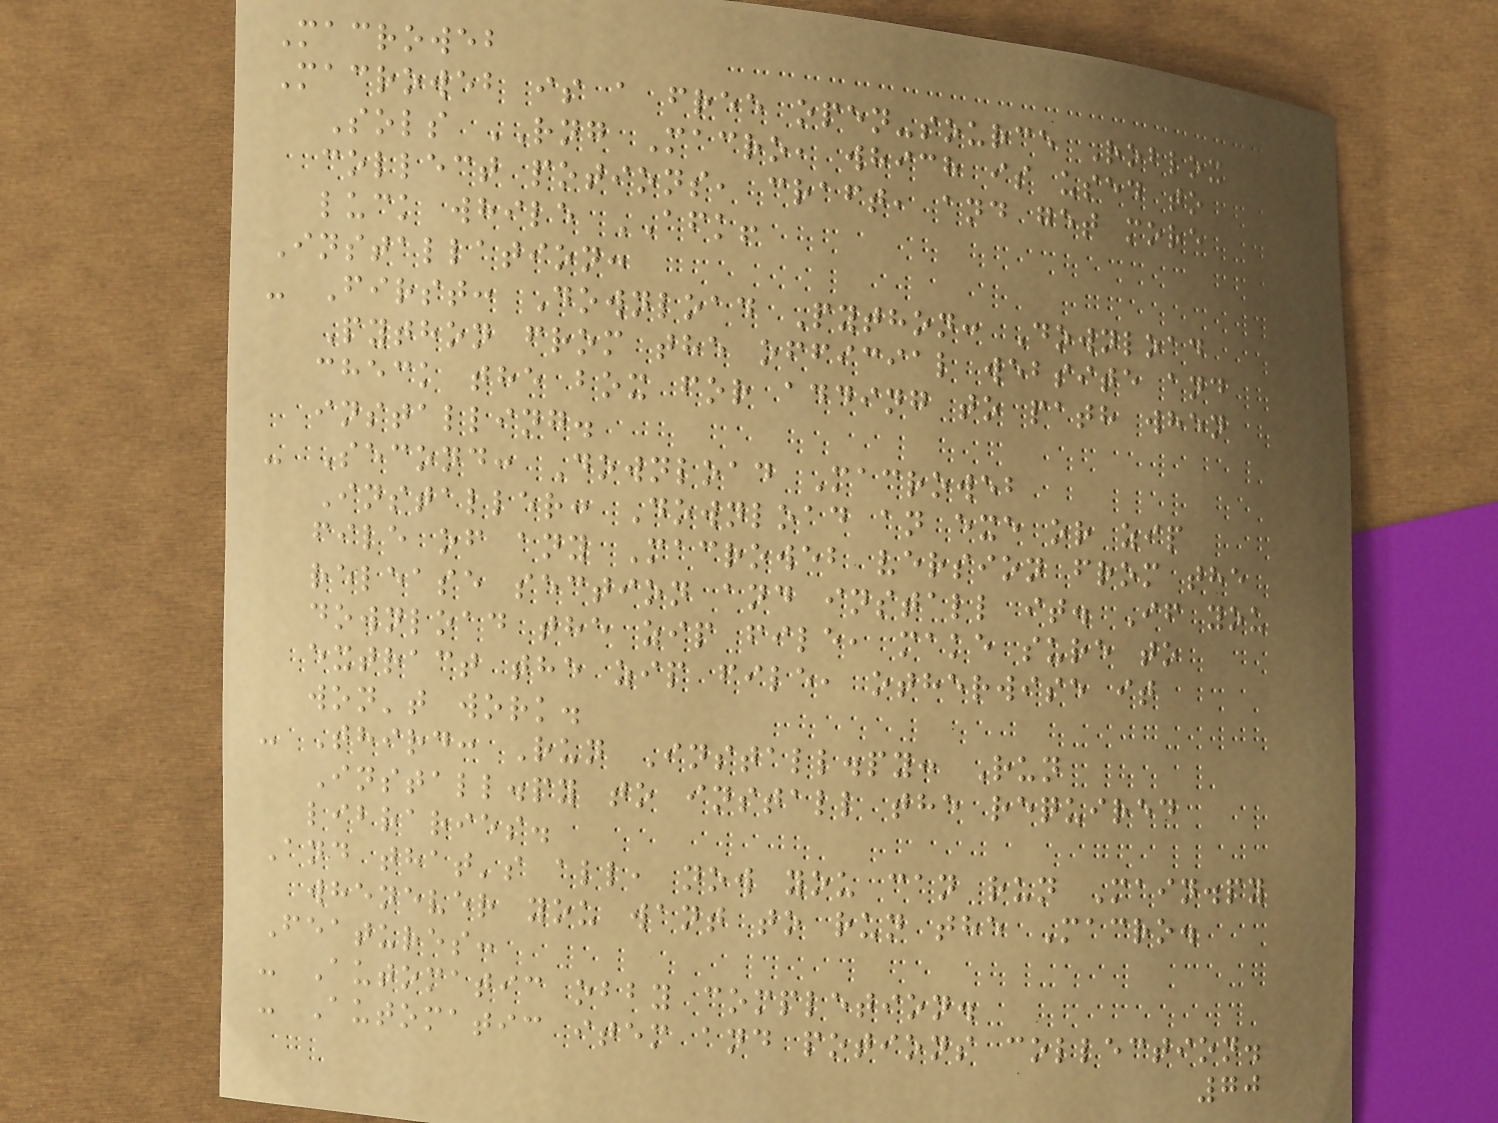Macroweb
Macroweb is a free open-source Roblox
Sols RNG Macro, which is used to
collect potions, craft, and get more
luck while AFK!
Installation:
- First: Download Python: Download
Python from the official website and
check the box for adding to path when
installing.
- Second: Download Macroweb
Installer: Download an exe or zip
file of any Macroweb version from the
release section and install it. If you
download the zip file, make sure to
extract the zip file, otherwise it
won't work.
- Third: Run Install.py: Run
Install.py to install the required
libraries.
And that's all, now you can run Main.py
whenever you want to run the Macro.
Features:
- Automatic obby completion.
- Automatic item and potions collection.
70
